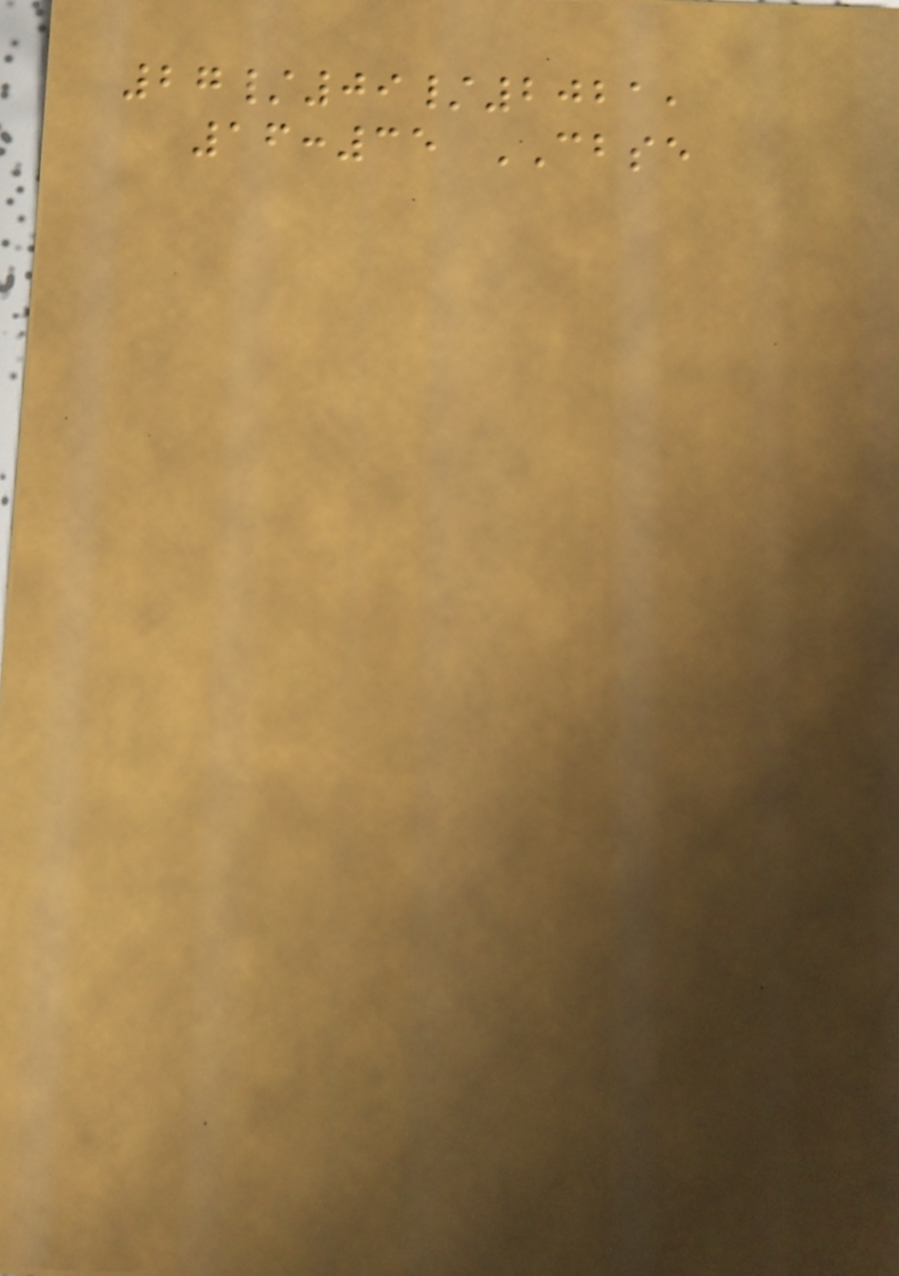27/09/2021,
16:35 CBSE
